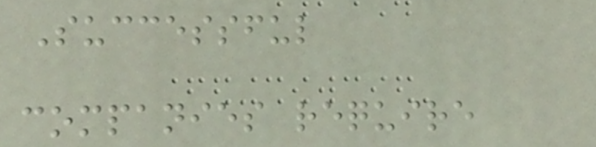Successful
companies require
